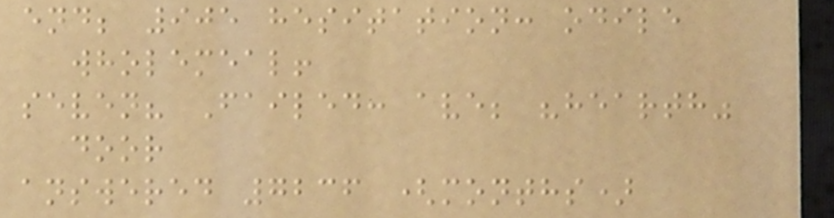end; 905 hesitation: odile
wholemeal!
seven? Failed: ave; "hearth"
door
answered 7236 (months)
